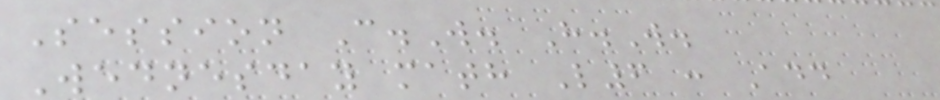Session C.W. H.W.
Wednesday math L6 : Add
